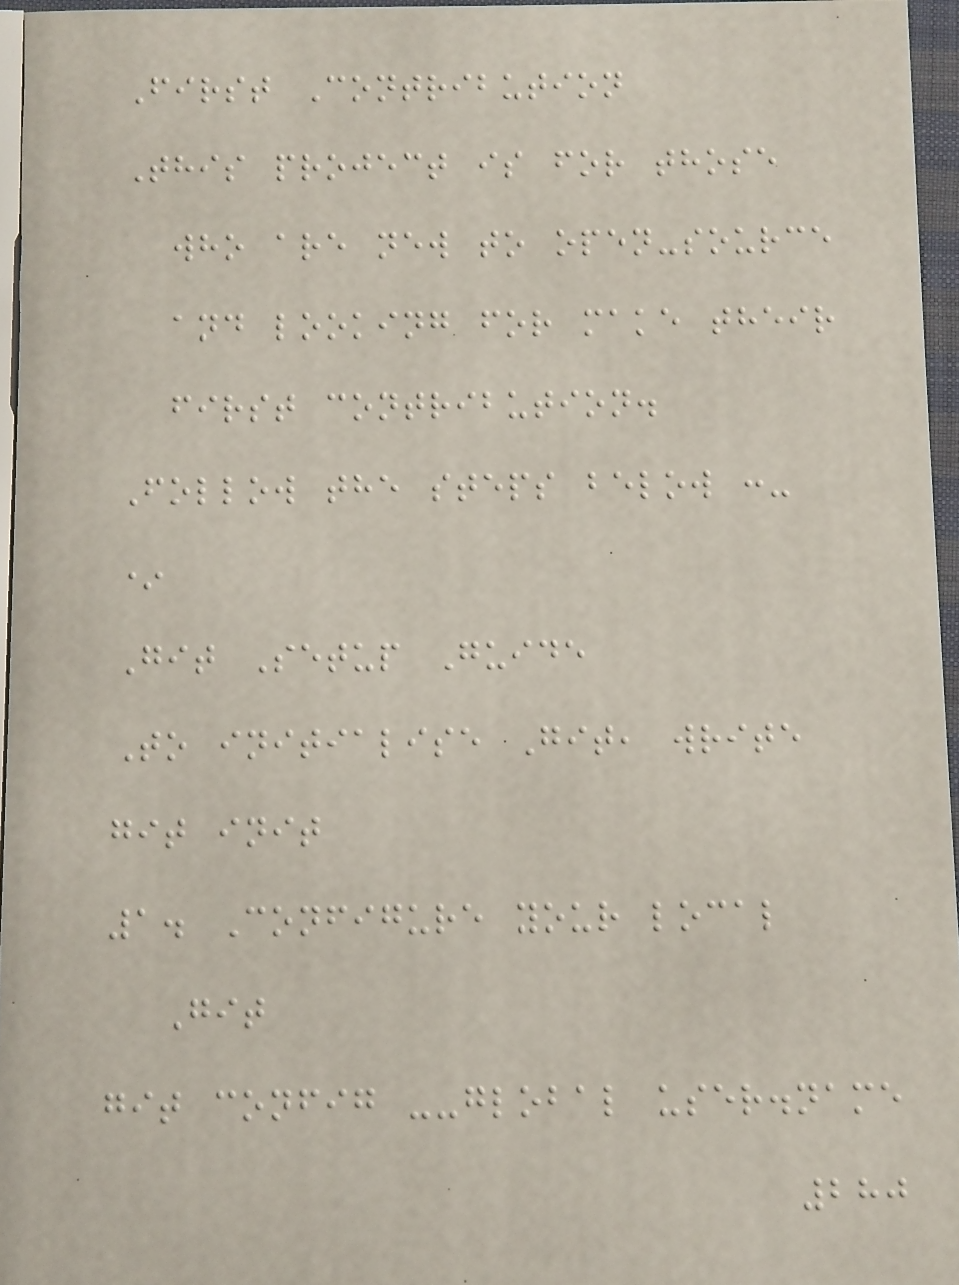First Contribution
This project is for those
who are new to open-source
and looking for make their
first contribution.
Follow the steps below :-
*
Git Setup Guide
To initialise Git, write
git init
1. Configure your local
Git
git config --global user.name
280
